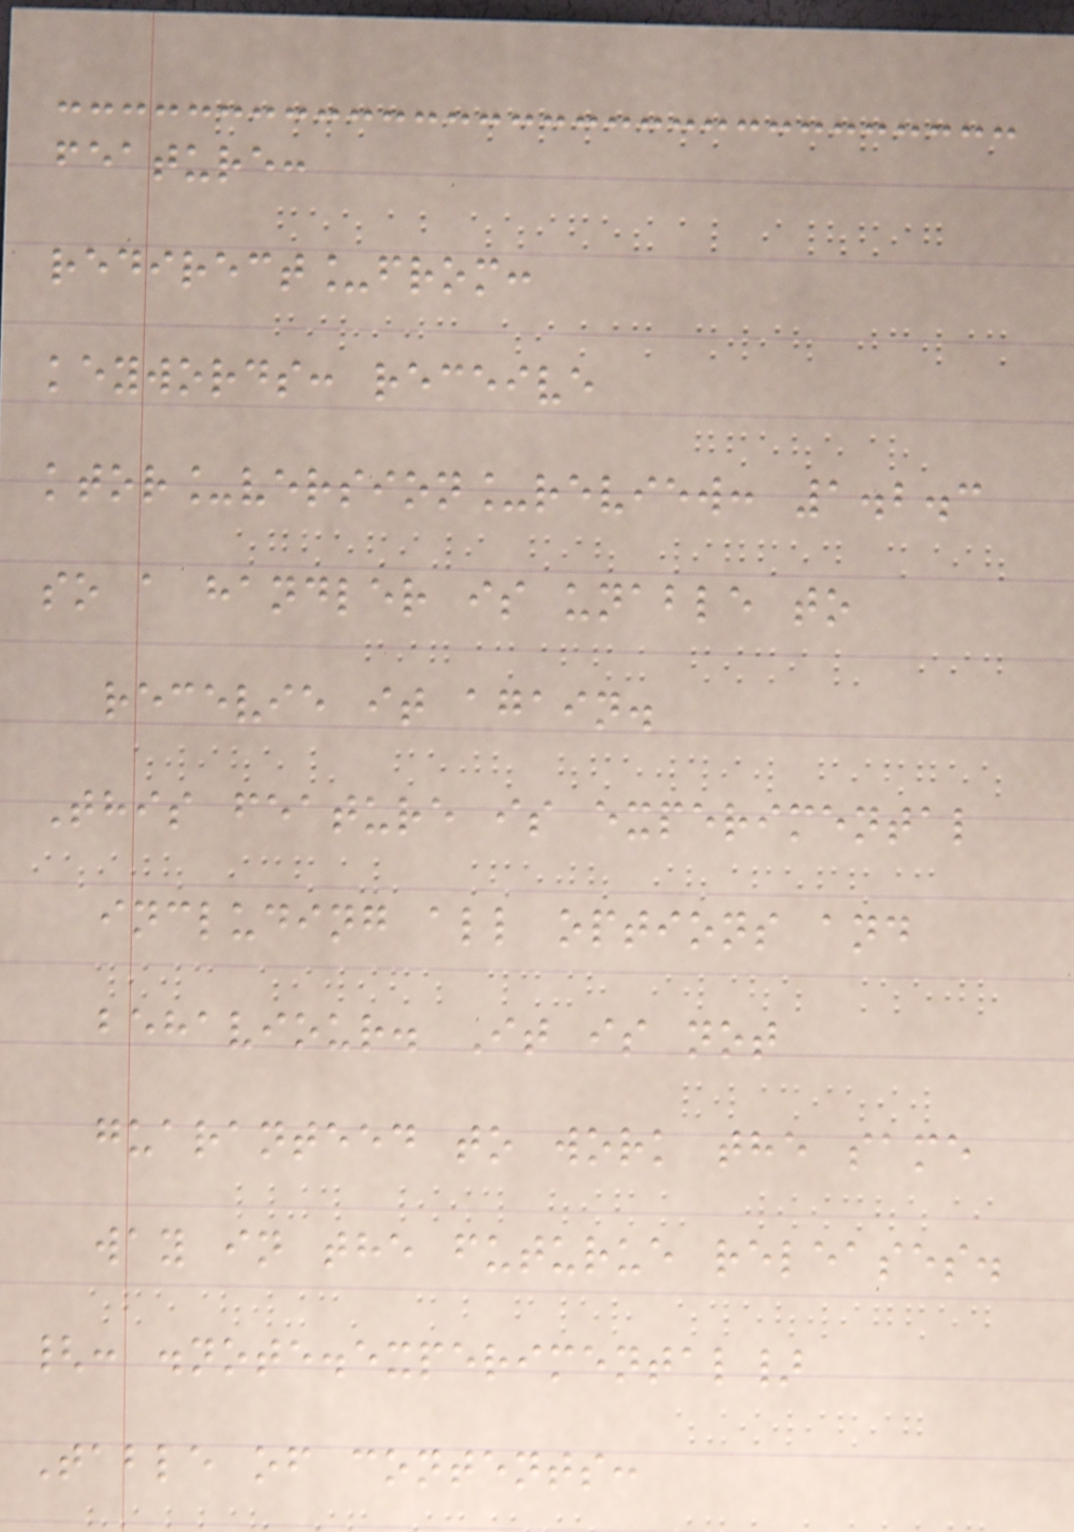feature:
redirect_from:
keywords: receive
ktor_version_review: 1.2.3
so a handler is unable to
recevie it again.
This feature is experimental
including all options and
behaviour. It is not
guaranteed to work the same
way in the futurue releases.
{: .note.experimental}
Table of contents:
